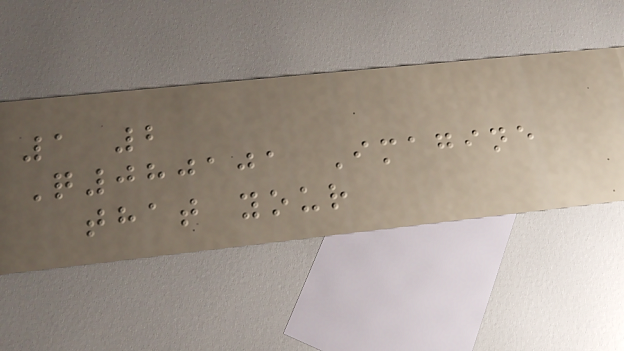1 2
Q080101 Imagine
that your
